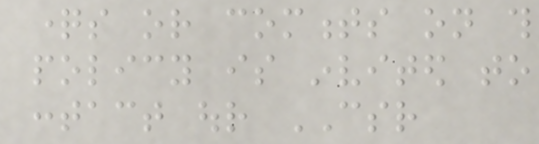questions or comments on this
policy is invited to
contact our CSR
